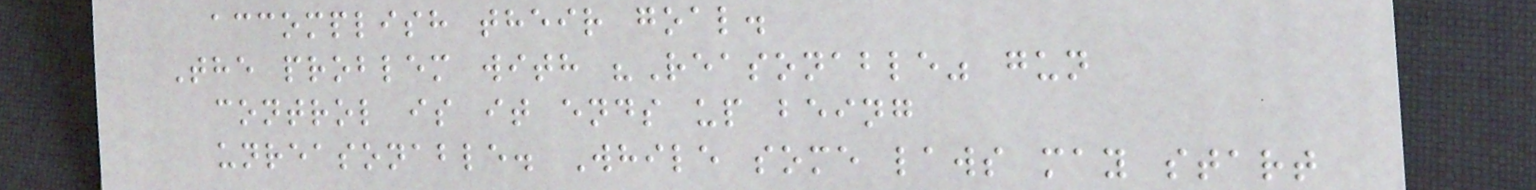accomplish their goal.
The problem with "Reasonable" gun
control is it ends up being
unreasonable. While some laws may start
